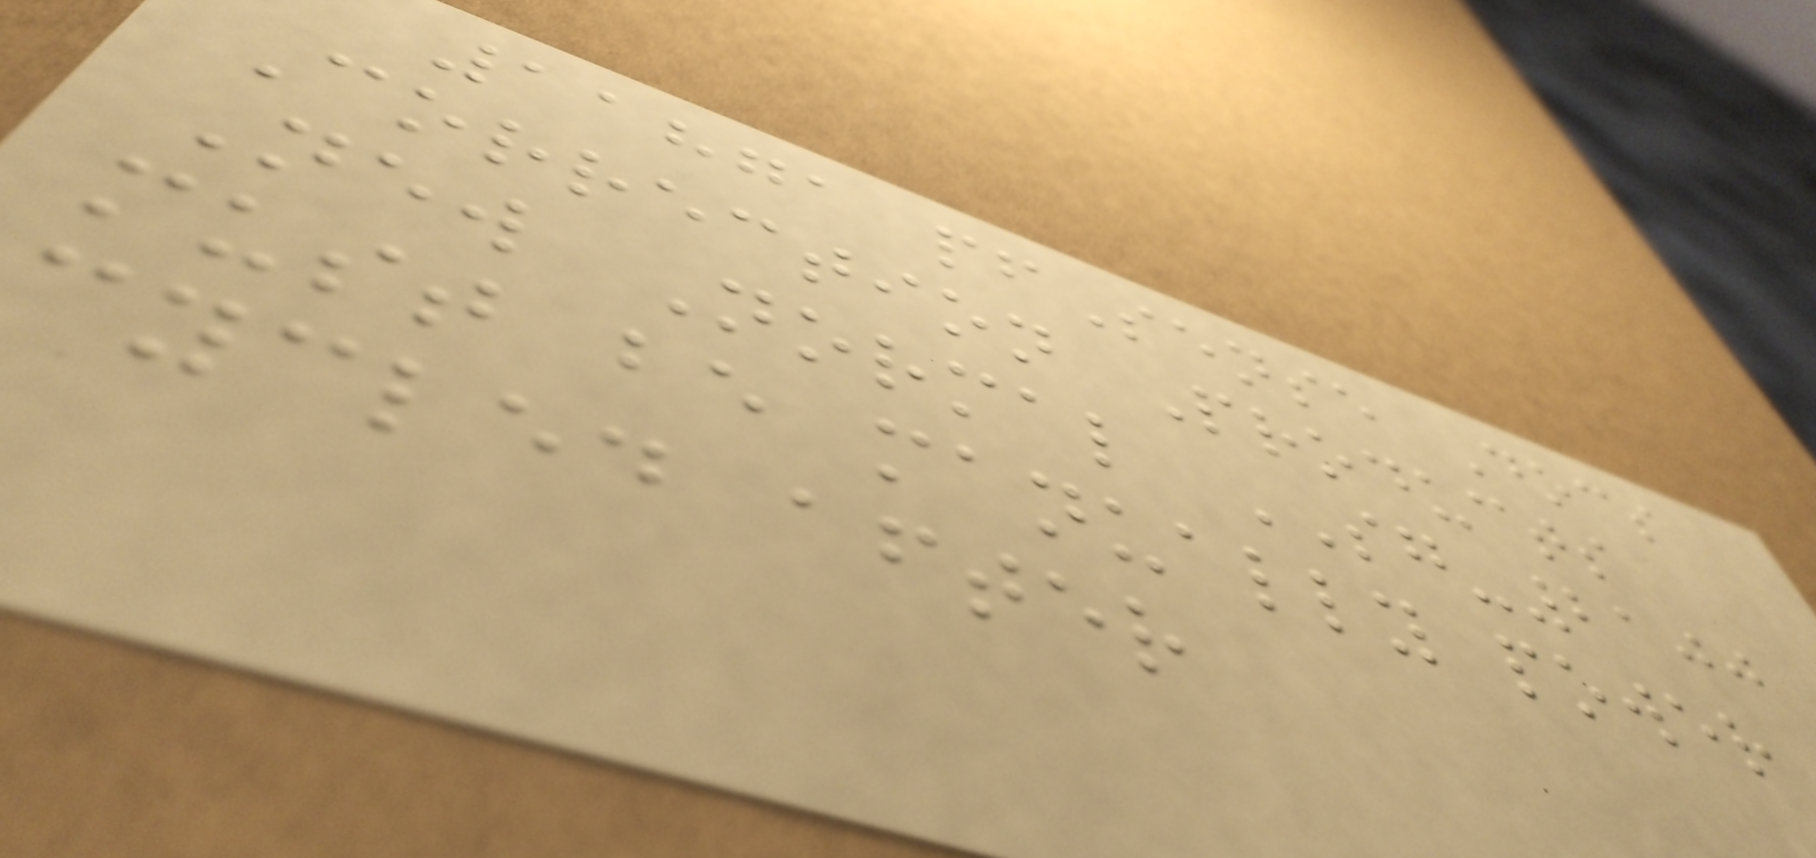11871 pfSense Docs
Correction Products
New Normal SG-2100
must be manually power
cycled after
